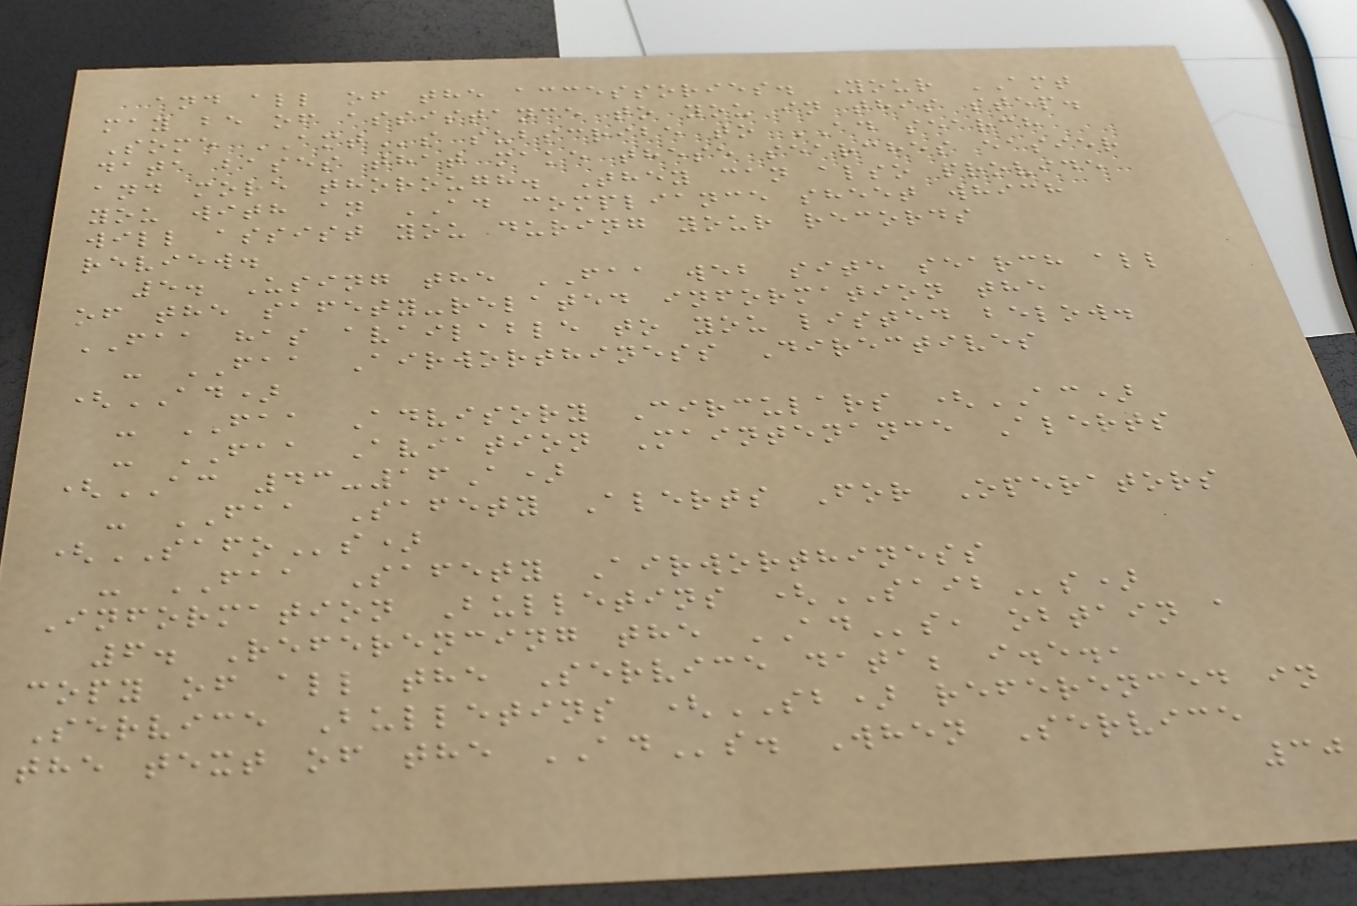and all of the accessories. Your AMT
may be of assistance to you in this step.
Some AMTs subscribe to AD search
data bases that make these searches easier
and more thorough. They can also provide
you with an AD compliance sheet which
will assist you during your records
review.
5. Using the FAA web site search all
of the safety-related information the
FAA has available to you listed below.
- FAA Airworthiness Directives
(AD)
- FAA Advisory Circulars (AC)
- FAA Aviation Maintenance Alerts
(AC 43-16A)
- FAA Safety Alerts For Operators
(SAFOs)
- FAA Safety Airworthiness
Information Bulletins (SAIBs)
6. Referencing the ADs, obtain a
copy of all the Service data; i.e.,
Service Bulletins (SB) referenced in
the text of the ADs. When Service
30
